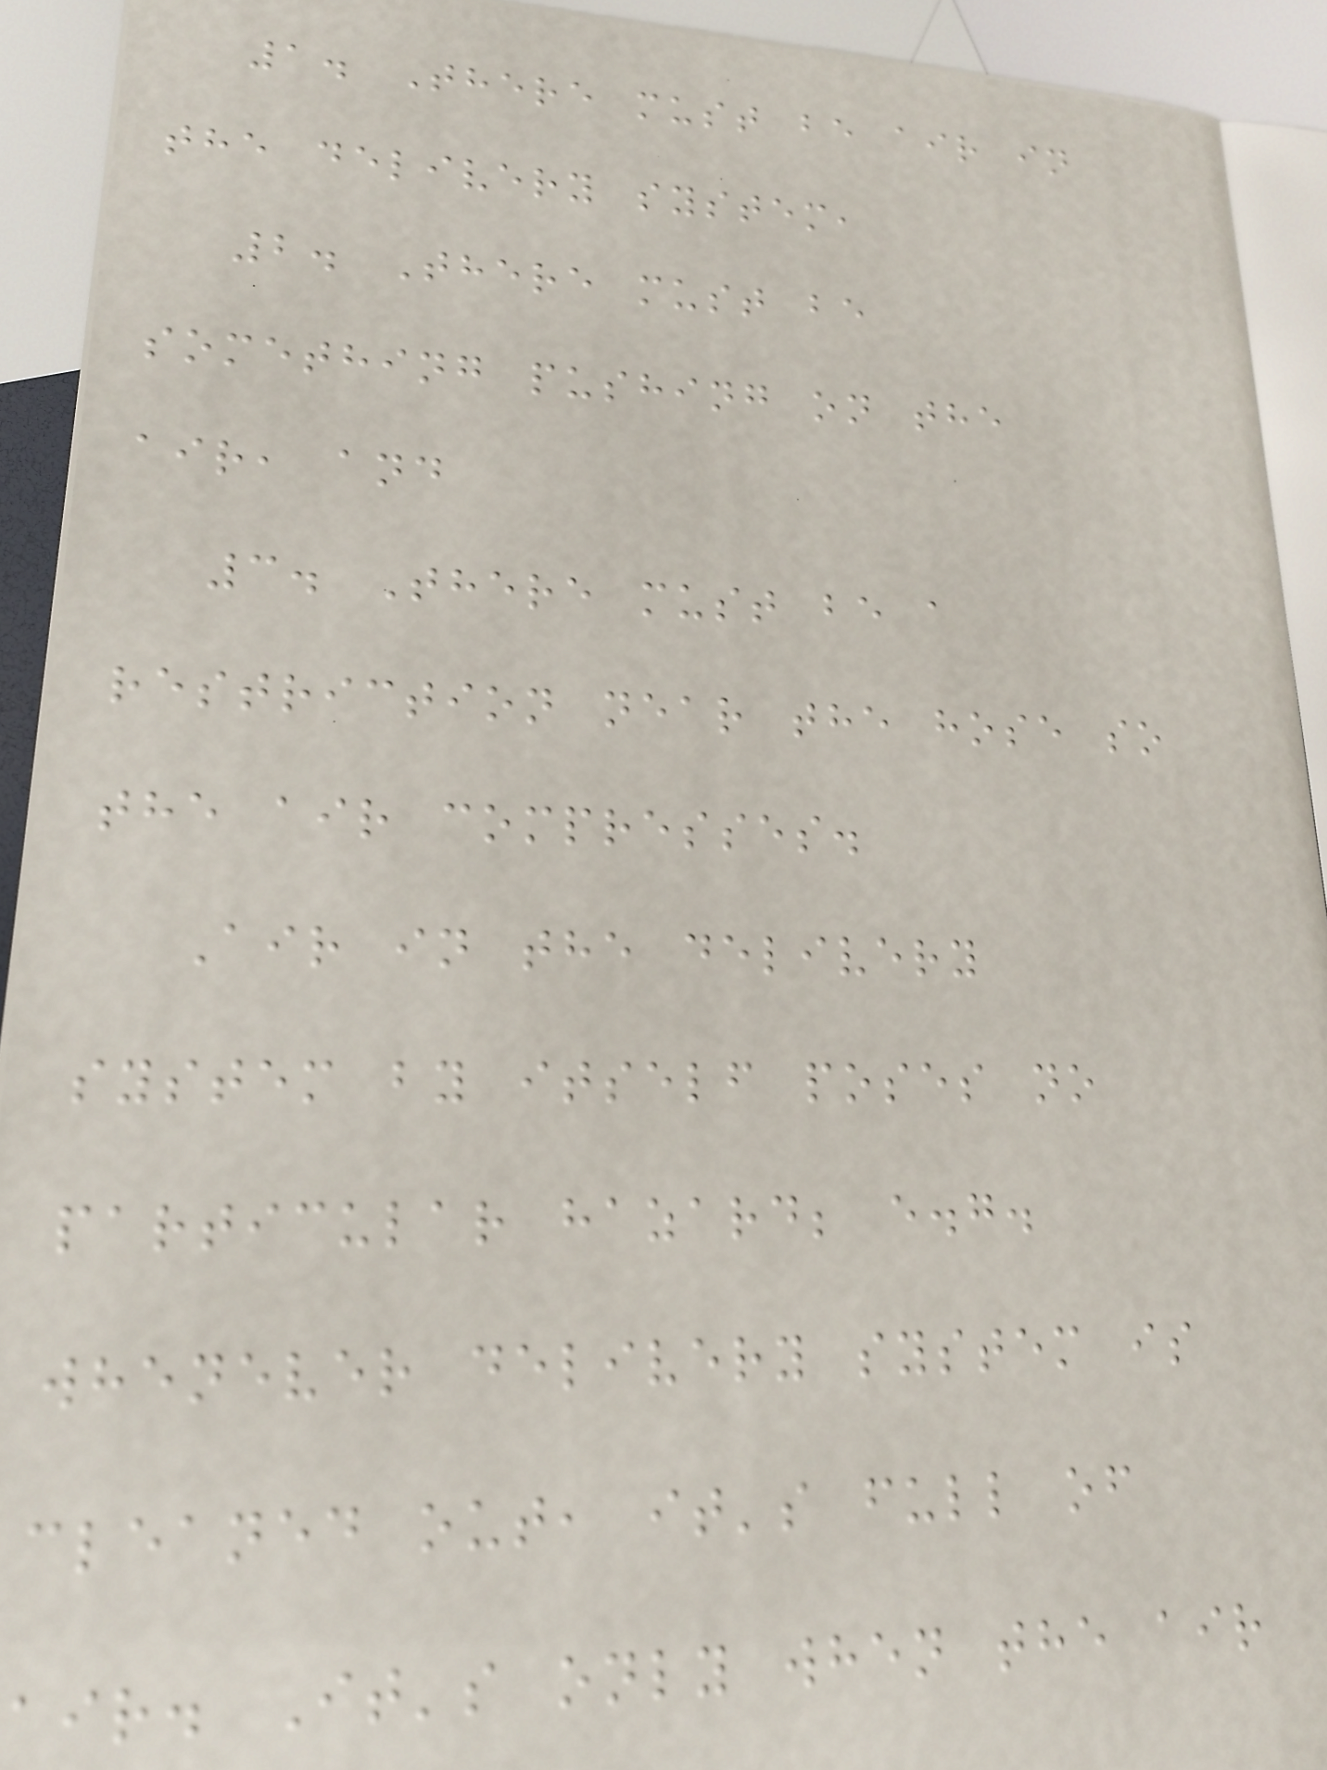1. There must be air in
the delivery system,
2. There must be
something pushing on the
air, and
3. There must be a
restriction near the hose so
the air compresses.
Air in the delivery
system by itself poses no
particular hazard; e.g.
whenever delivery system is
cleaned out, it's full of
air. It's only when the air
